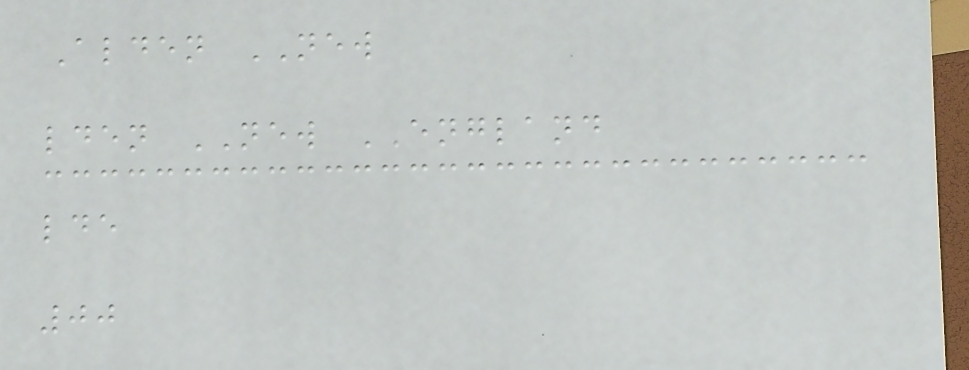Alden NEW
lden NEW ENGLAND
lde
00
